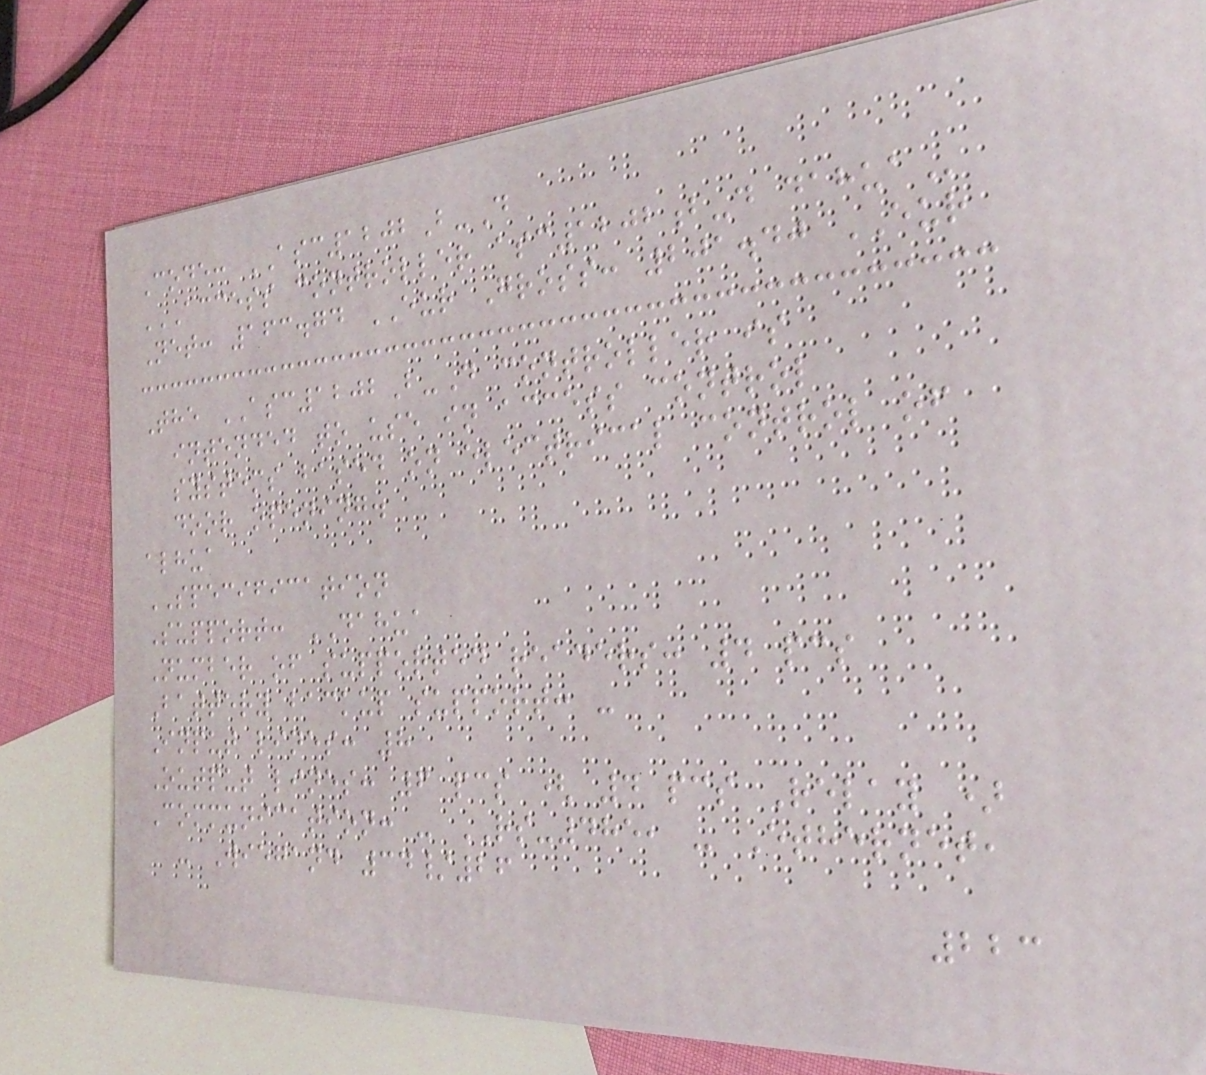Code: ASC1202B-D
ACCESS CONTROLLER ASC1202B-D DAHUA
Net: 163.74 EUR Gross: 201.40 EUR
The ASC1202B-D controller is
intended to use in access control
systems based on electrical control of
door opening.
alhua
SPECIFICATION
Support: DAHUA
Number of supported readers: 4 pcs
Battery backup support: -
Input lines: 8
Output lines: 6 pcs ( 4 pcs Relay )
Communication: - RS-485, - Ethernet,
- Wiegand 34/26
223
